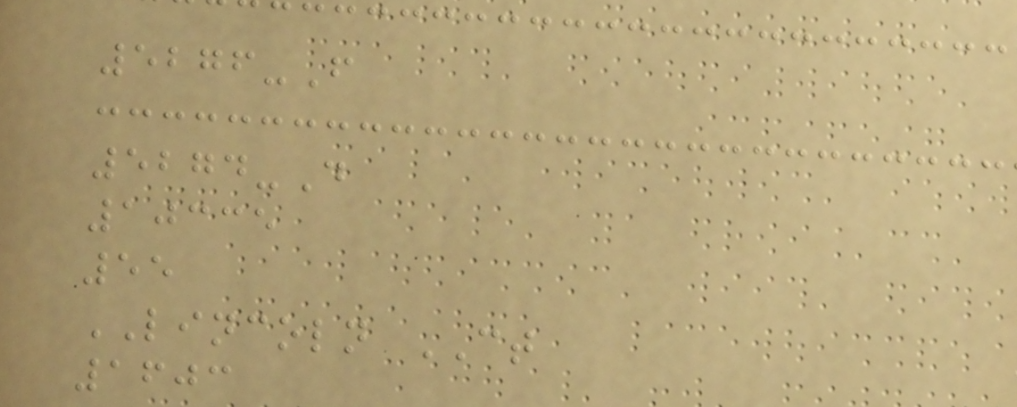5276-F
5274-D
10335
55
LINCOLN CT
1603
